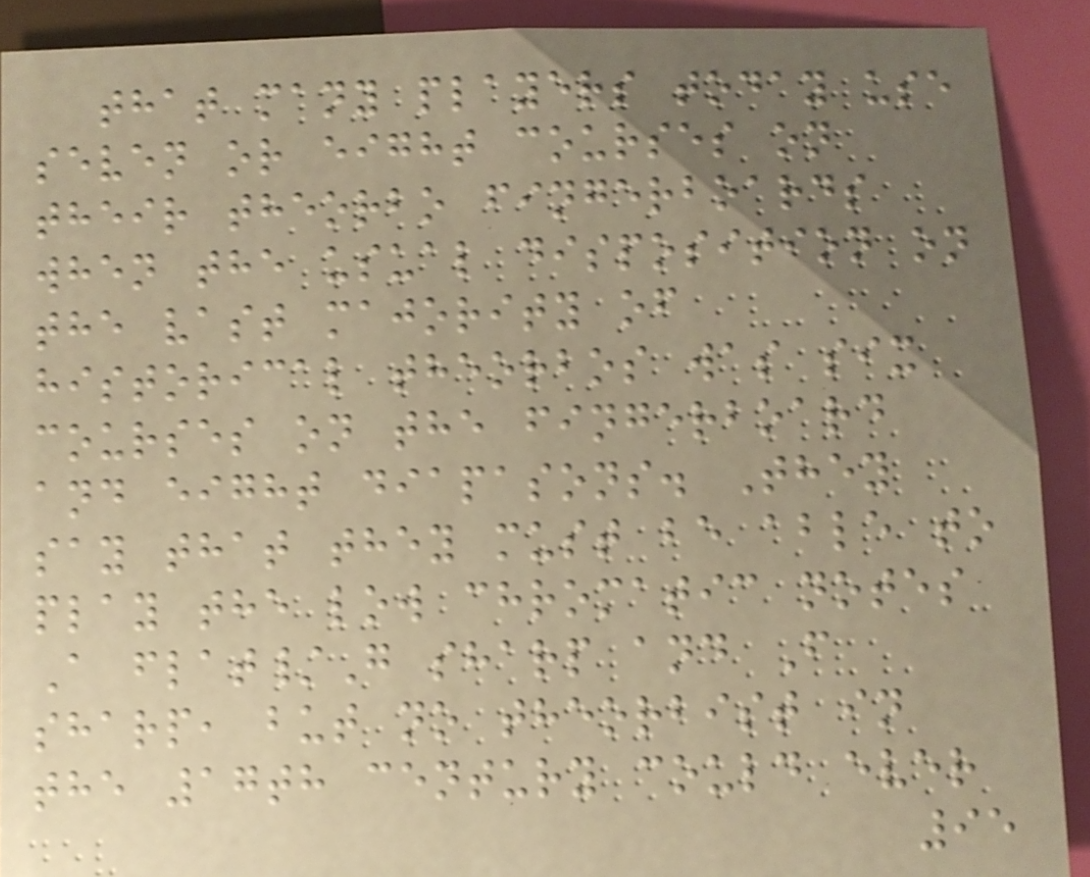that many players today use
seven or eight courses on
their theorbo fingerboards
when the usual disposition on
the vast majority of
historical theorbos was six
courses on the fingerboard
and eight diapasons. They
say that they must be able to
play the low chromatic notes
A flat/G sharp and F
sharp, but no theorbist in
the 17th century could ever
95
